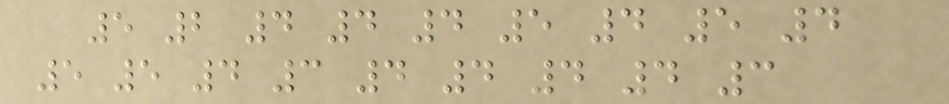5 2 4 4 4 5 4 5 4
5 5 4 3 4 4 4 4 3
